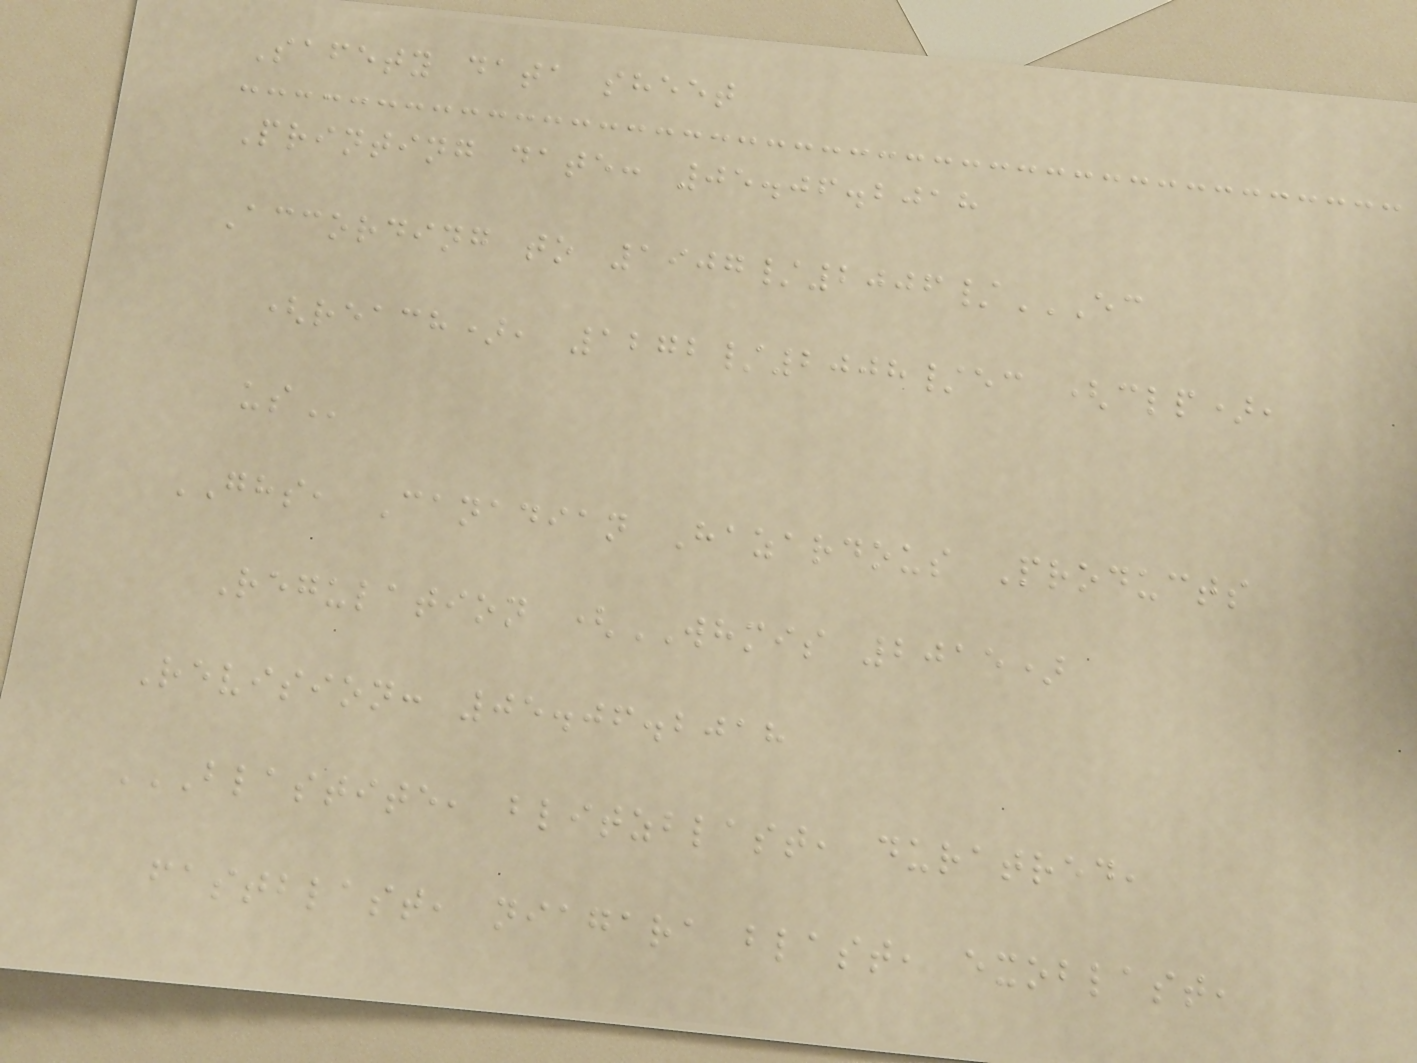Safety data sheet
Printing date: 05.06.2018
According to 1907/2006/EC
(REACH), 1272/2008/EC (CLP),
US
GHS, Canadian Hazardous Products
Regulation (WHMIS 2015)
Revision: 05.06.2018
BLASTITE, BLITZBLAST, DURATRED,
FASTBLAST, NIAGARA BLAST, EXOBLAST,
